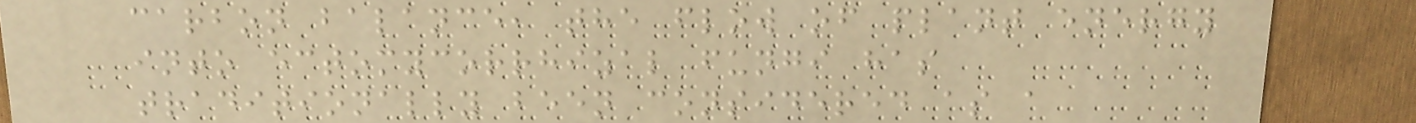carbon balance, the flow of plant energy
into ectomycorrhizal fungi has
traditionally been considered as a
